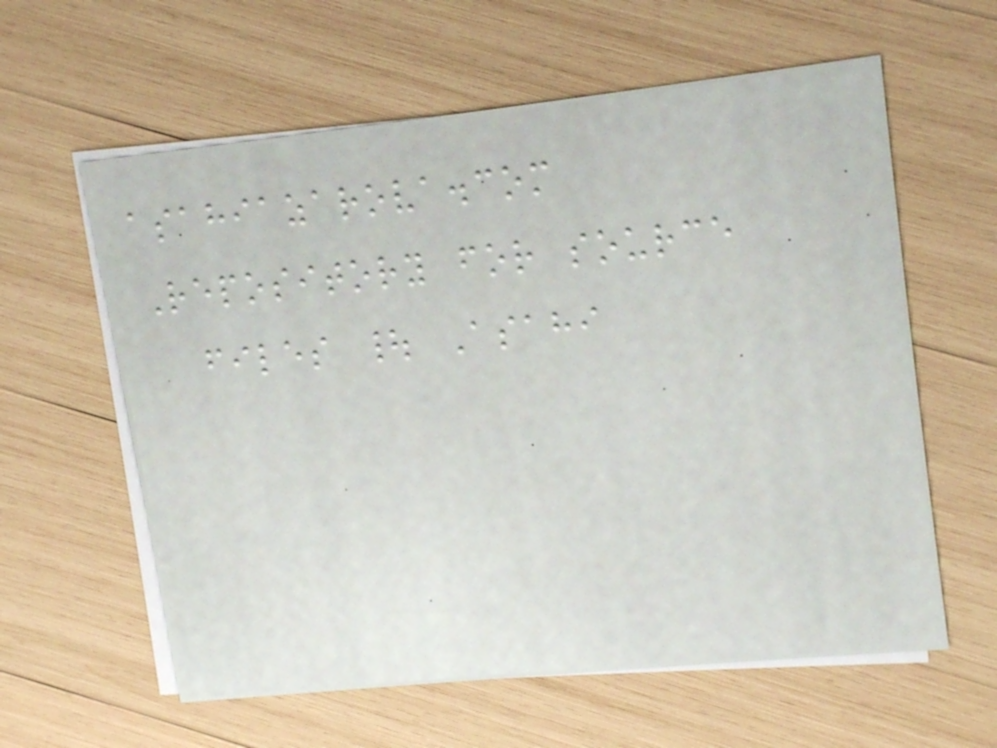asahiazarova.com
Repository for source
files | Asahi
